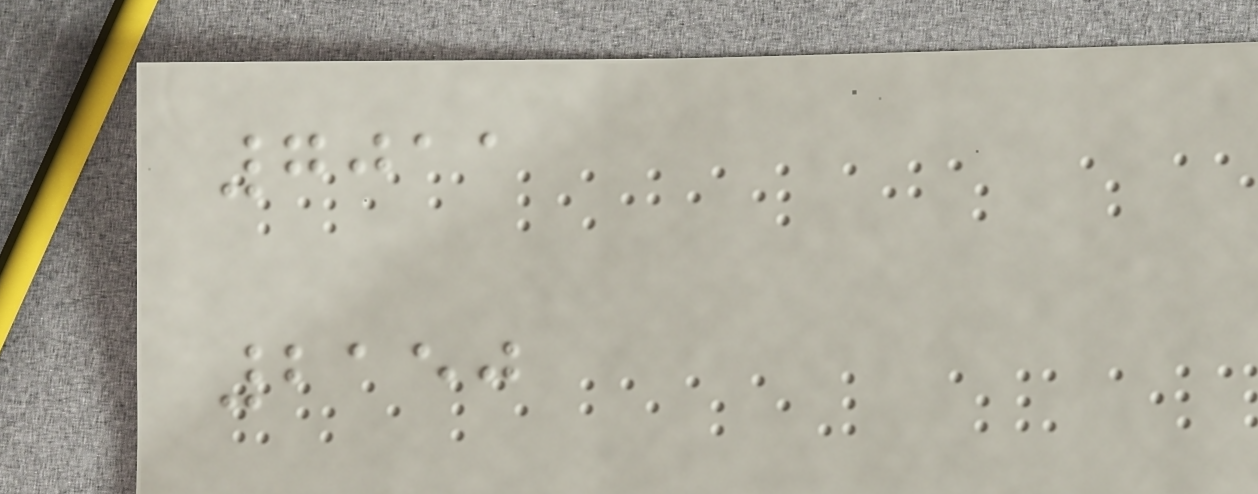7011
2150
